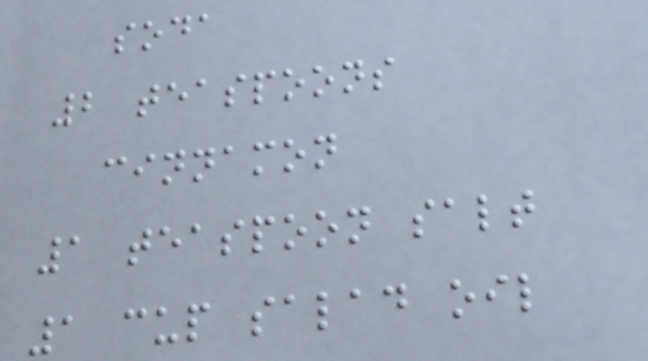soda
2 teaspoons
cinnamon
1 teaspoon salt
1 cup salad oil
